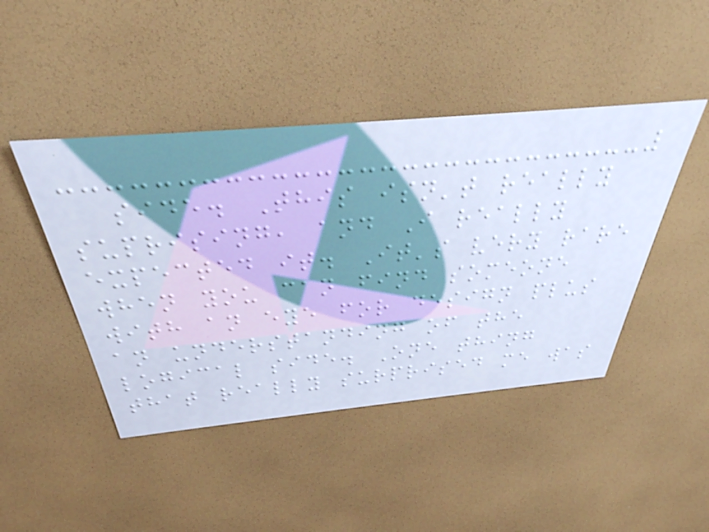side. This isn't really
suprising, and I really
expected it. It's very rare
when you can find someone
with an eye for design plus
an understanding of the
logical side. One thing
that really surprised me was
